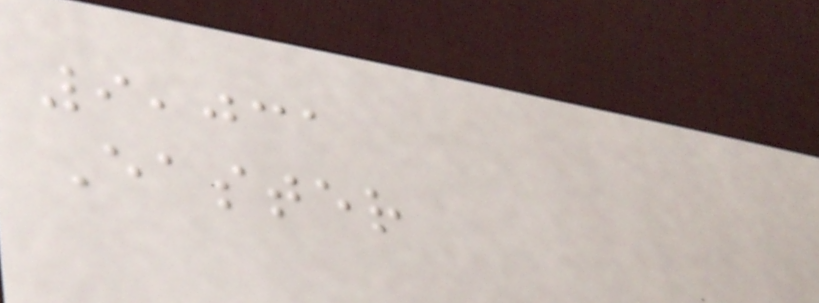9,031
Easter
